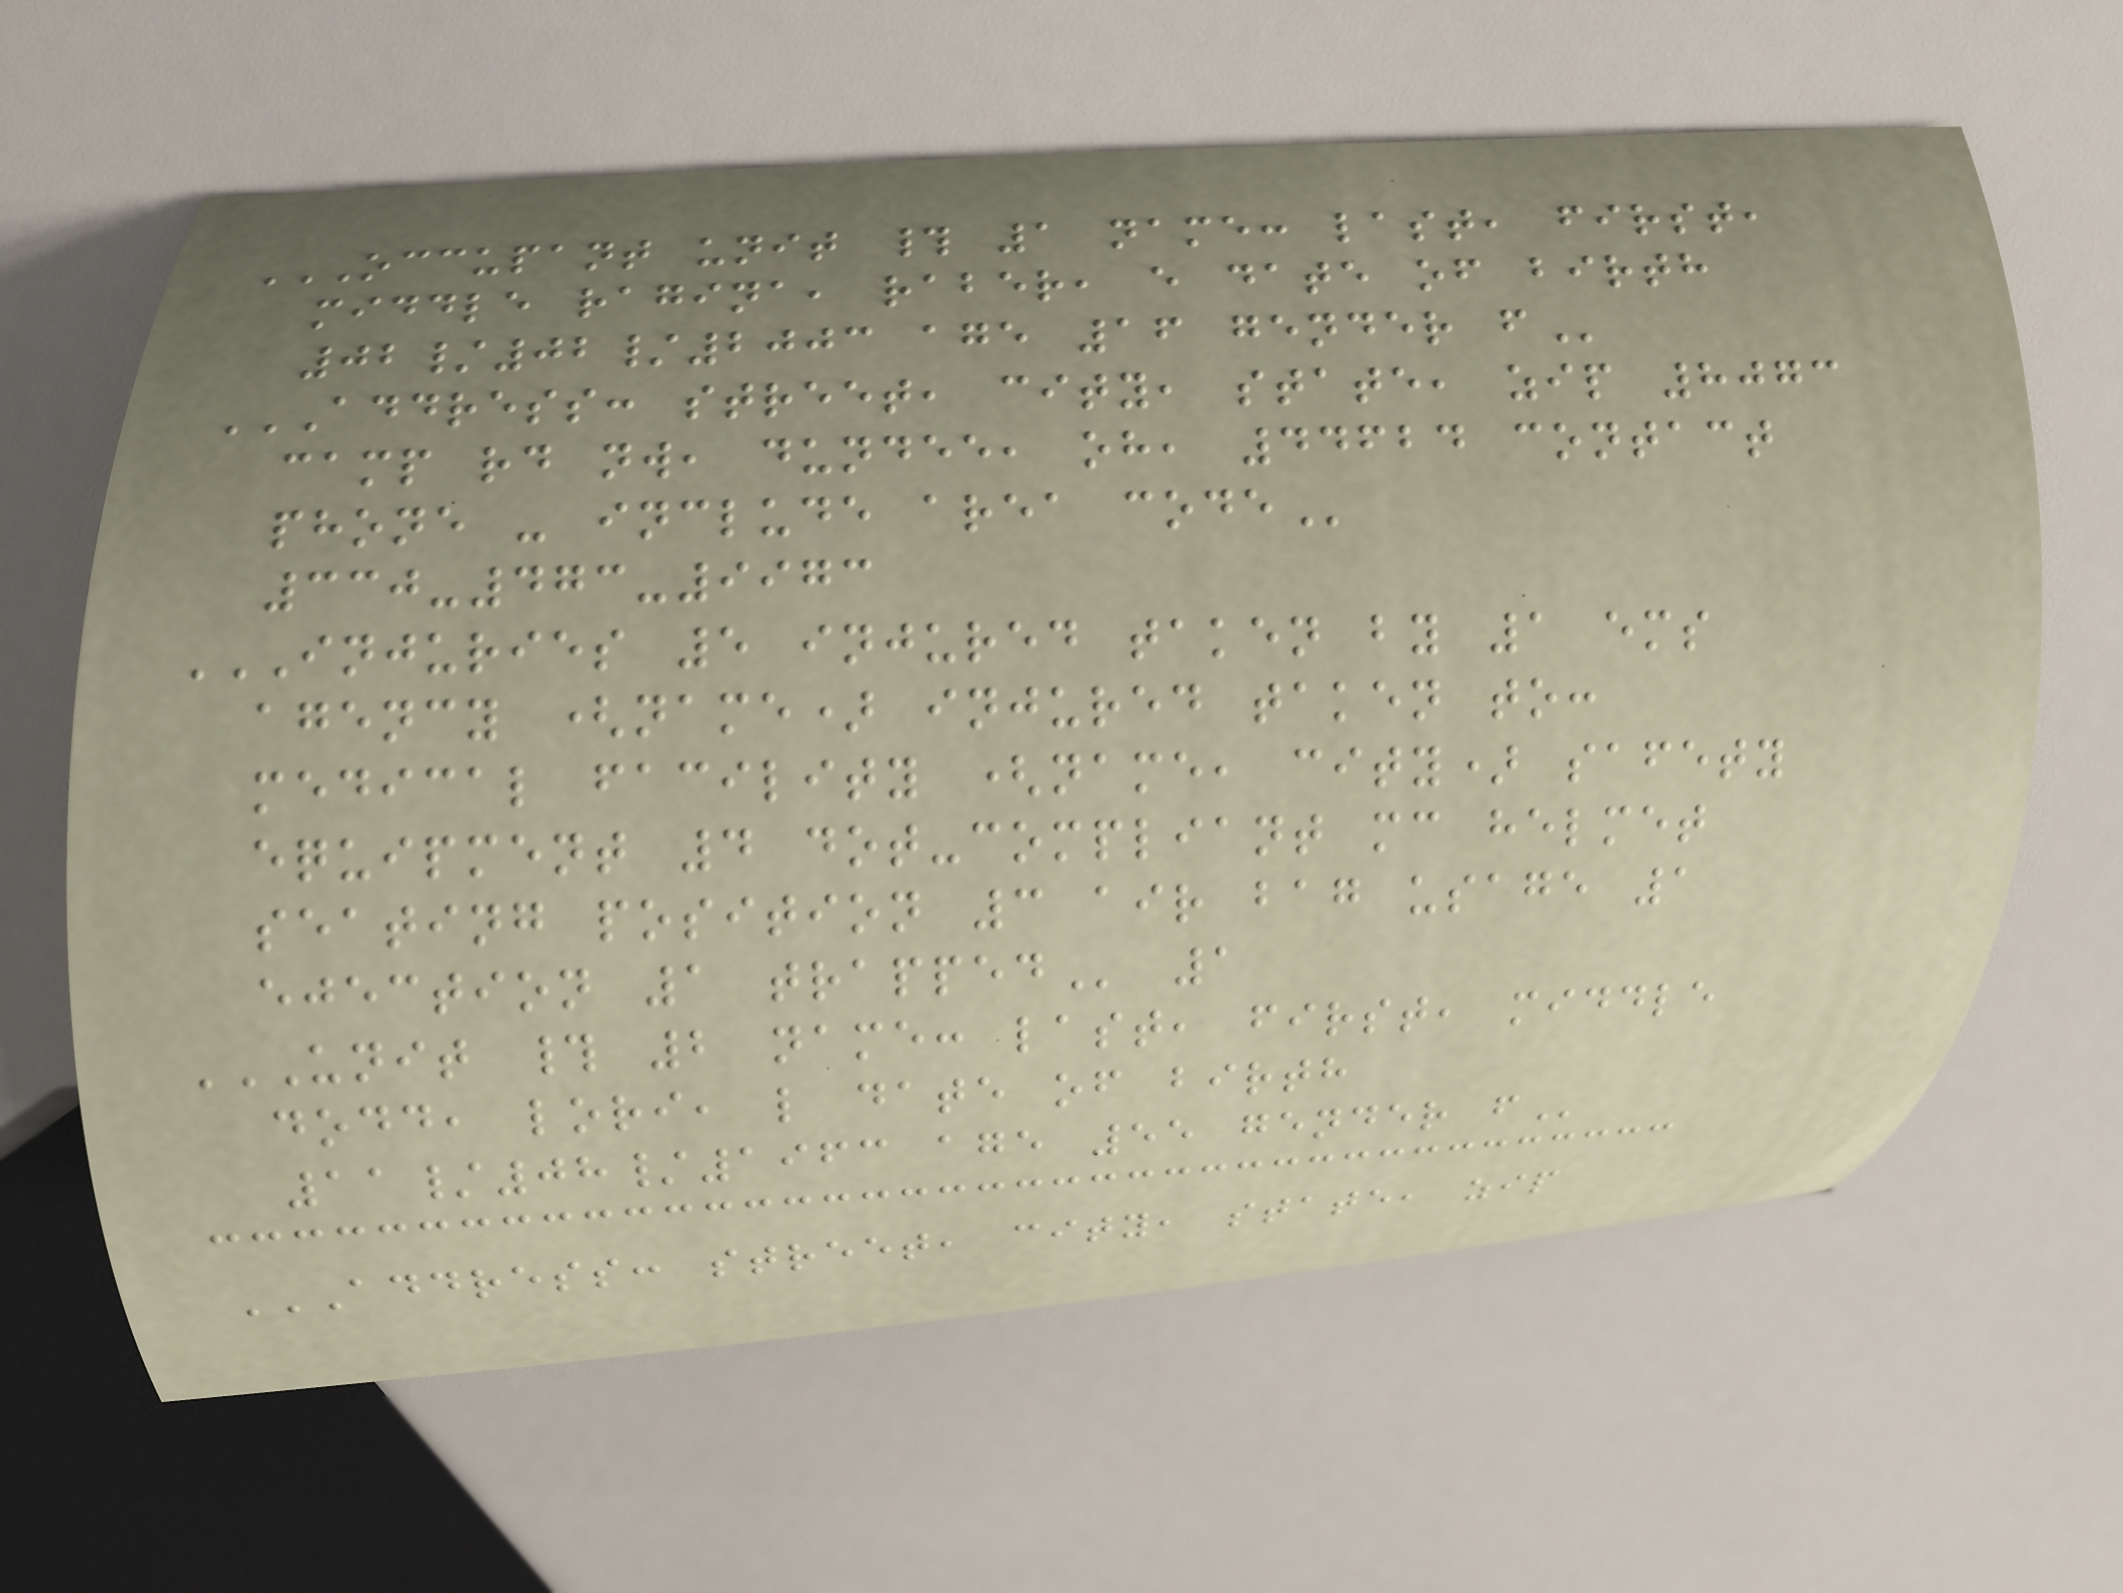OCCUPANT UNIT # 1 NAME: LAST, FIRST,
MIDDLE RAGINA, RABER, E DATE OF BIRTH
02/02/2003 AGE 16 GENDER F
ADDRESS: STREET, CITY, STATE, ZIP 8073
CAMP RD NW, DUNDEE, OH, 44624 CONTACT
PHONE - INCLUDE AREA CODE
330-473-9973
INJURIES 5 INJURED TAKEN BY 1 EMS
AGENCY (NAME) INJURED TAKEN TO:
MEDICAL FACILITY (NAME, CITY) SAFETY
EQUIPMENT 4 DOT-COMPLIANT MC HELMET
SEATING POSITION 3 AIR BAG USAGE 1
EJECTION 1 TRAPPED 1
UNIT # 2 NAME: LAST, FIRST, MIDDLE
DODD, LORI, L DATE OF BIRTH
11/08/1963 AGE 55 GENDER F
ADDRESS: STREET, CITY, STATE, ZIP
